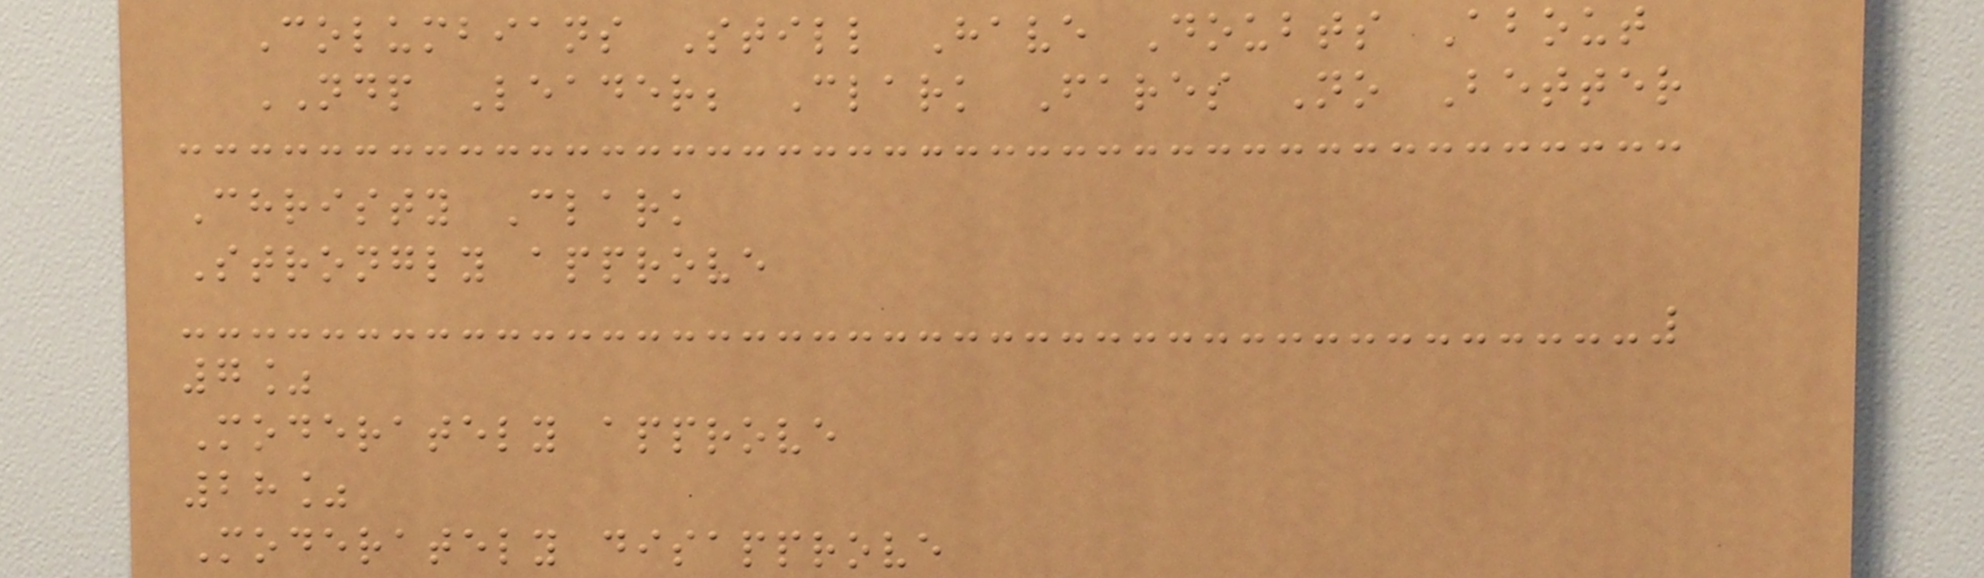Columbians Still Have Doubts About
NDP Leader; Clark Fares No Better
Christy Clark
Strongly approve
7%
Moderately approve
28%
Moderately disapprove
